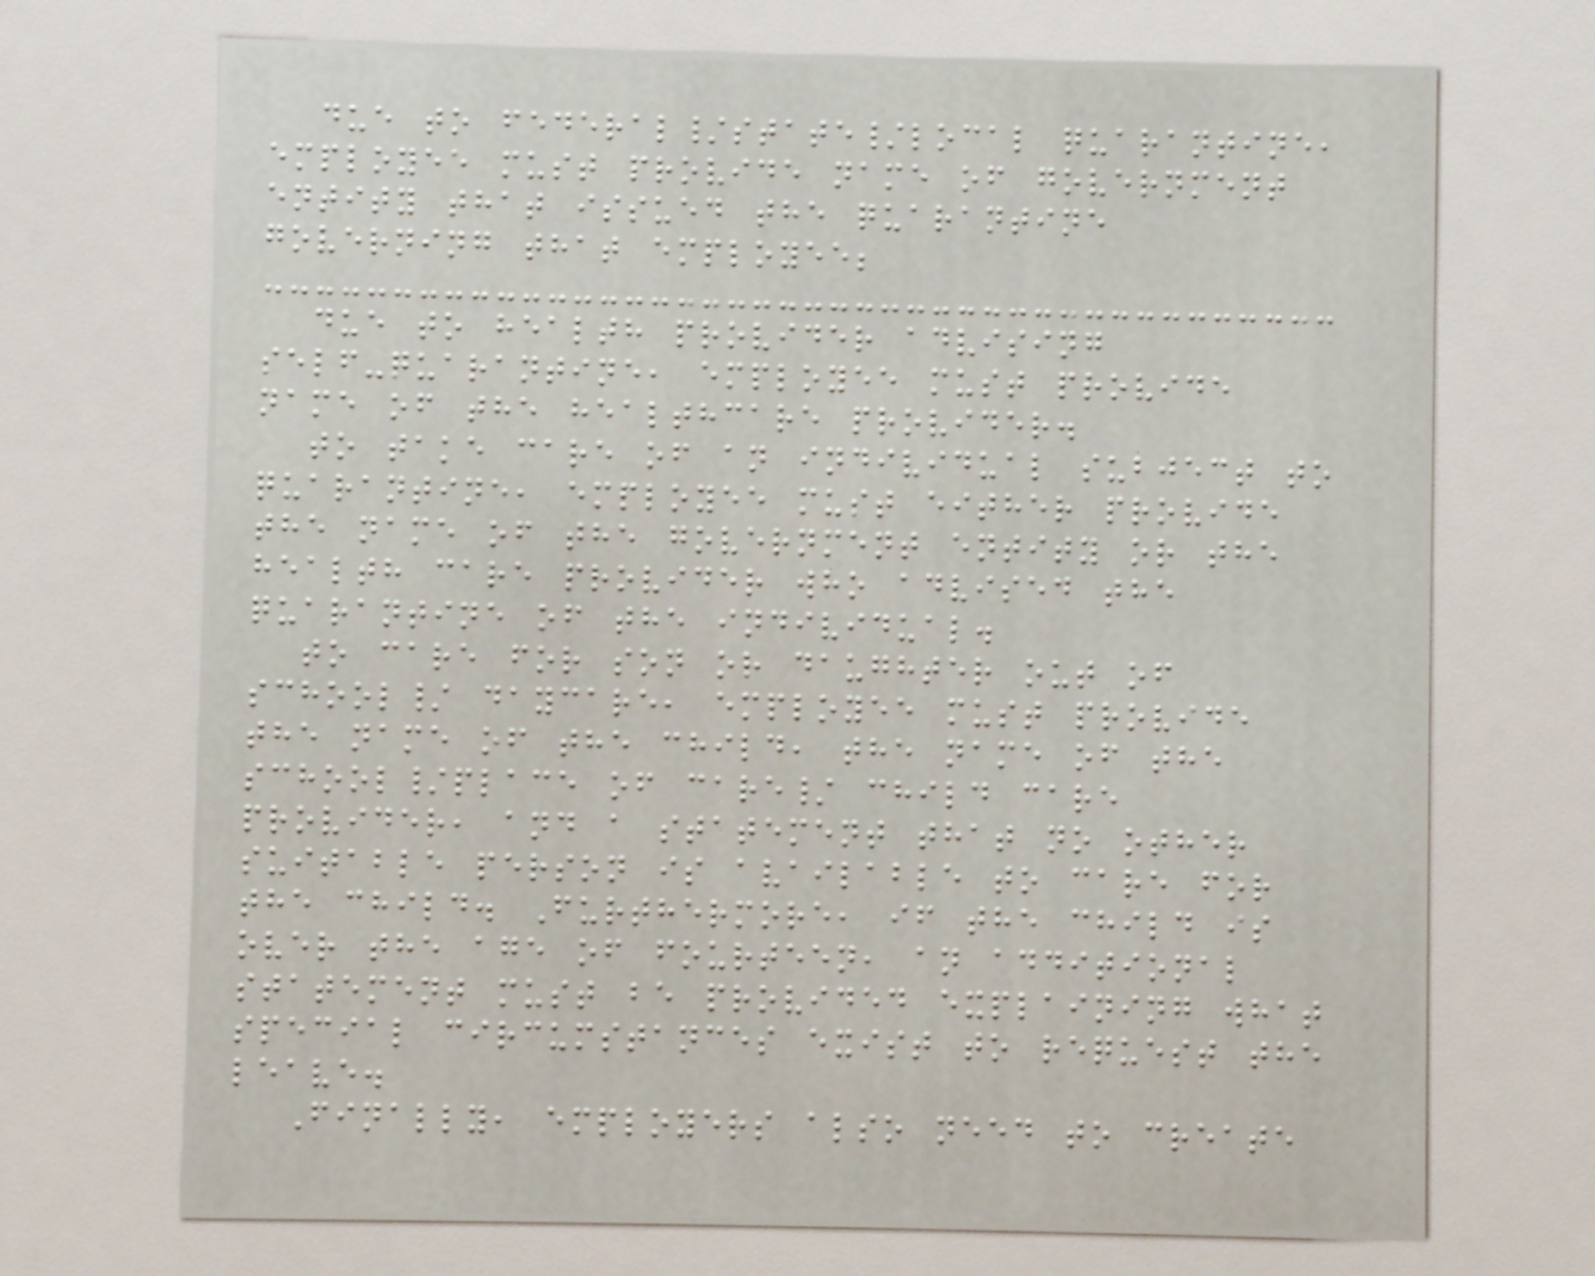due to federal/state/local quarantine,
employee must provide name of government
entity that issued the quarantine
governing that employee;
due to health provider advising
self-quarantine, employee must provide
name of the healthcare provider.
to take care of an individual subject to
quarantine, employee must either provide
the name of the government entity or the
health care provider who advised the
quarantine of the individual.
to care for son or daughter out of
school/ daycare, employee must provide
the name of the child, the name of the
school/place of care/ child care
provider, and a statement that no other
suitable person is available to care for
the child. Furthermore, if the child is
over the age of fourteen, an additional
statement must be provided explaining what
special circumstances exist to request the
leave.
Finally, employers also need to create
